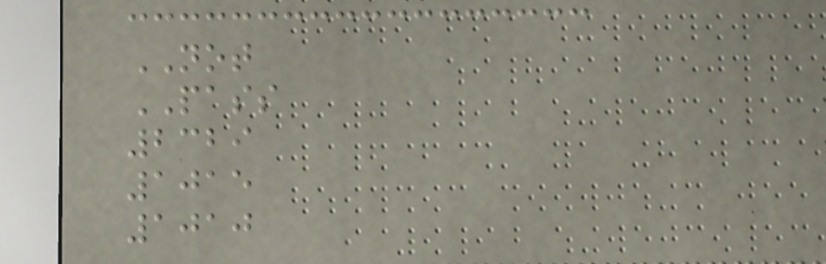NOT
PASS
2329
1015
1010
